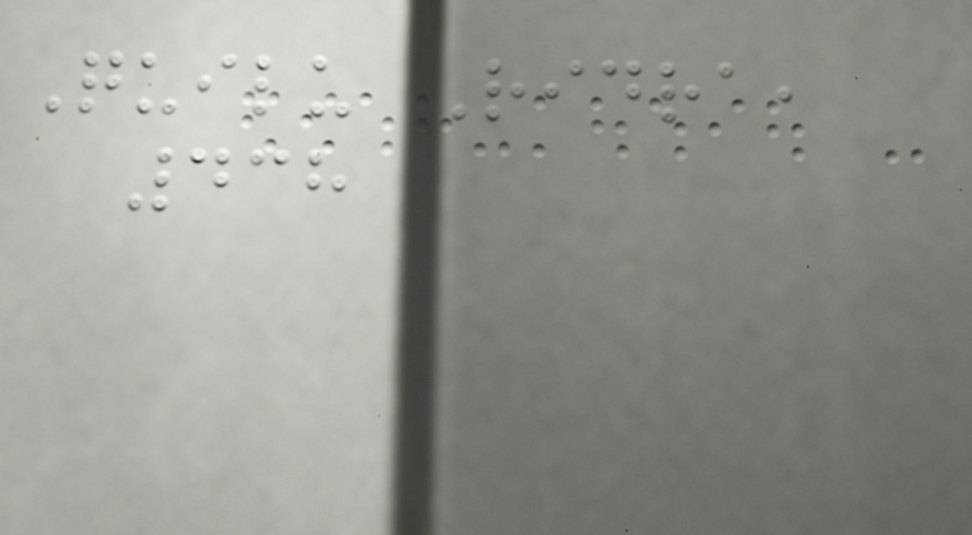Quilu Ridra,
438
